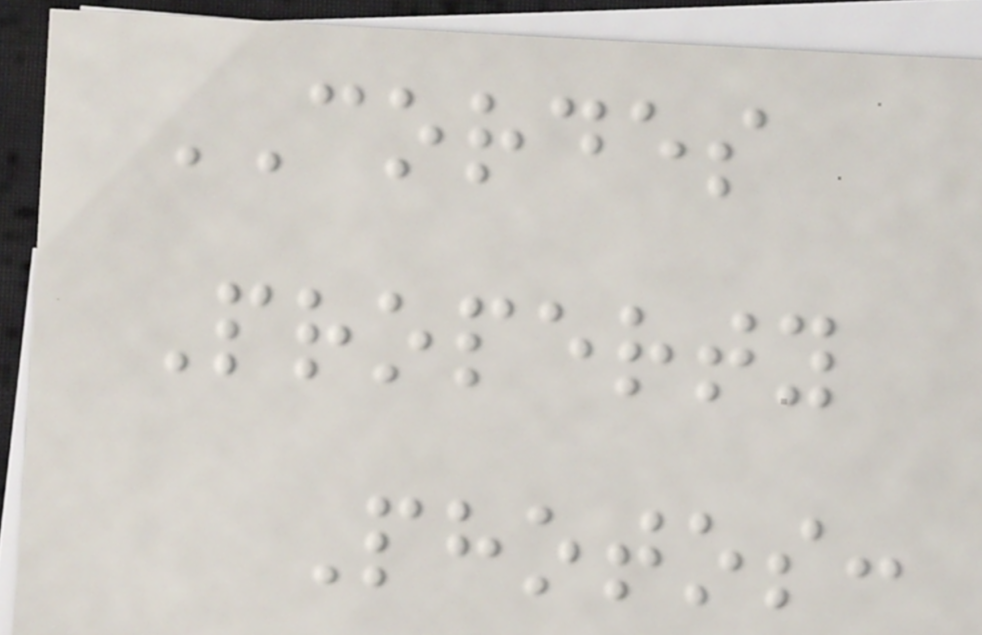CORDES
Property
Photos:
